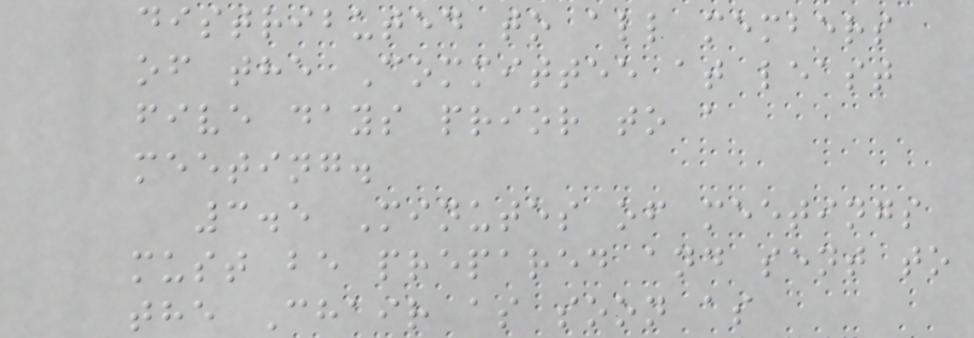distributed to all members
of the Committee at least
five days prior to a
meeting.
3.5 Minutes of meetings
must be prepared and sent to
the Chair as soon as
